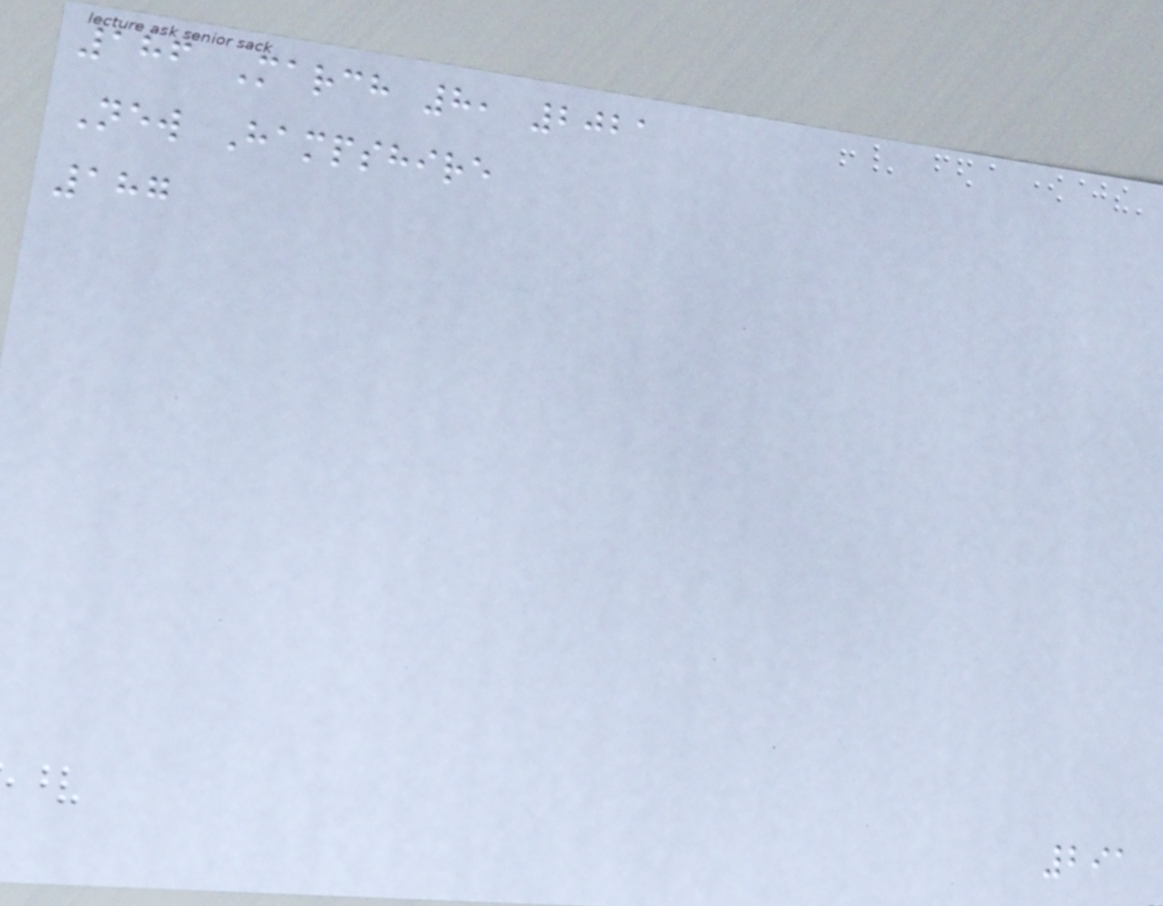186 March 8, 2021
New Hampshire
187
291
